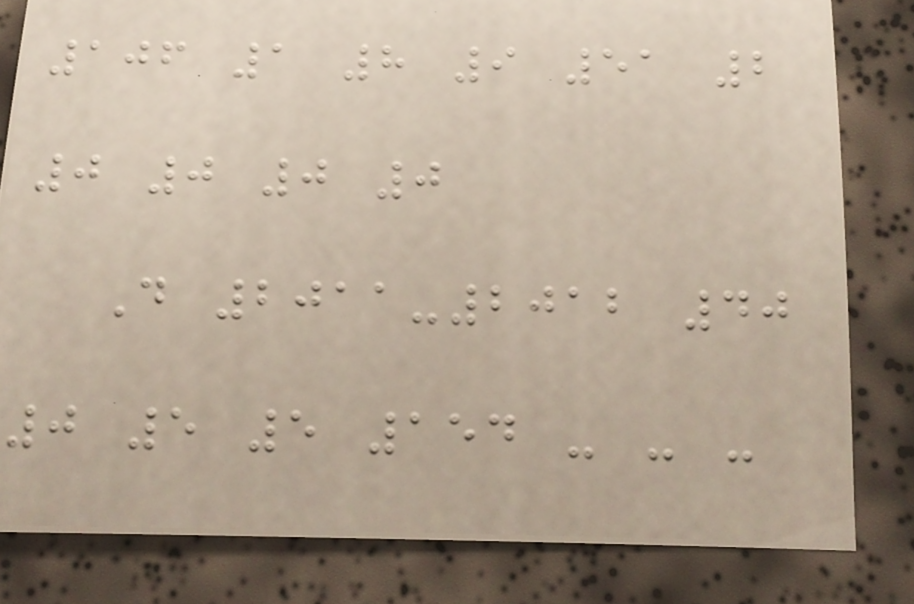106 1 8 9 51 2
0 0 0 0
D 2011-2012 40
0 5 5 154 - - -
